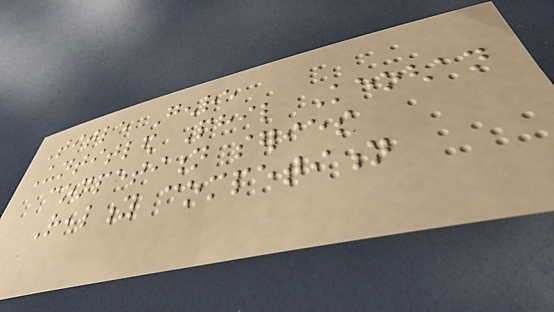Title Genre
Untitled Phil Keoghan
competition series
Reality competition
